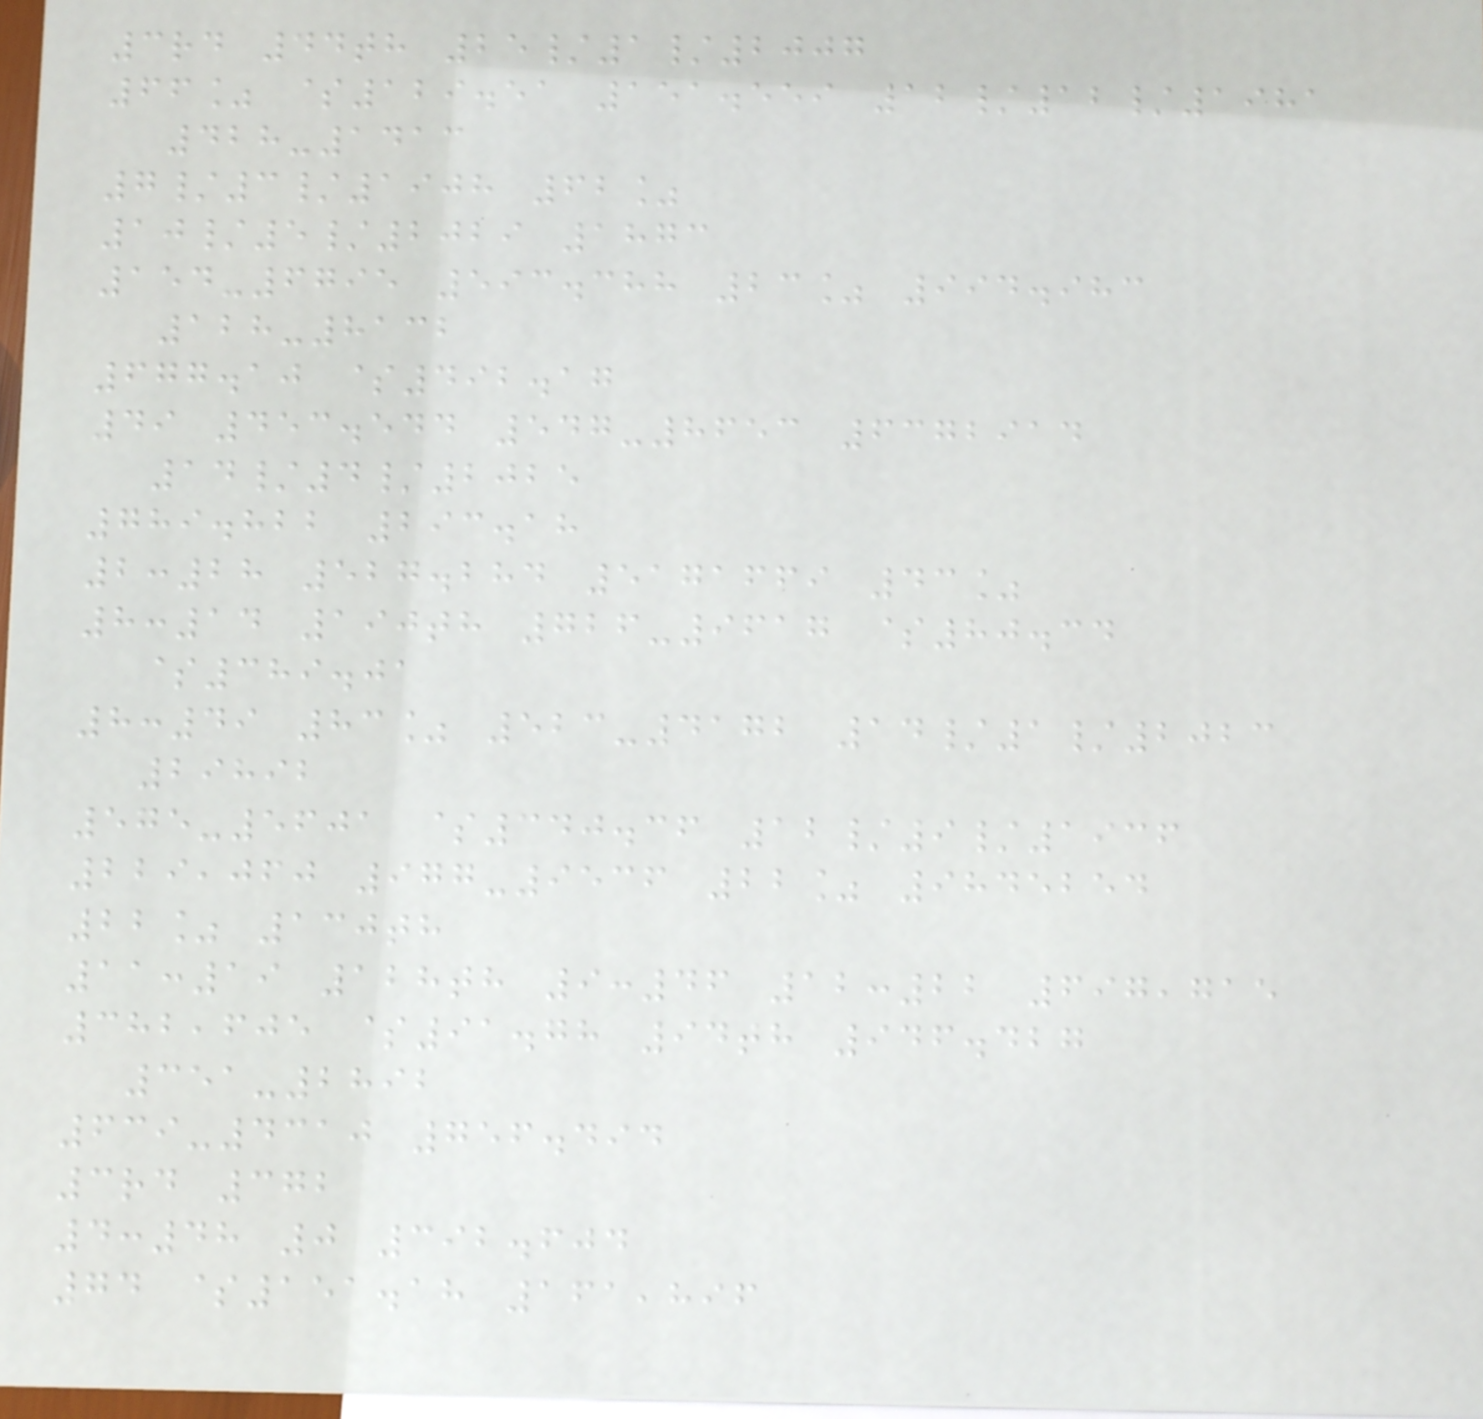3rd 44th 25/1/2007
66% $129.51 151.559 12/12/1981
428-1413
7/3/1908 62%
10/5/2029 1873
154-6795 593.388 23% 994.983
128-8132
677.10 $492.17
49 453.544 547-8653 6372914
14/4/2025
789.822 293.18
2:28 527.284 5171669 43%
8:14 190th 726-9617 $80.34
$389.01
8:49 83% 523-4172 14/1/2023
29892
575-5601 $340.36 12/9/1936
229,060 977-9536 22% 9845254
22% 130th
11:19 128th 9:46 12:22 697,715
382,605 $91.78 94th 946.427
351-2892
639-4310 756.494
3rd 372
4:48 0 392.604
74 $151.18 161,896
